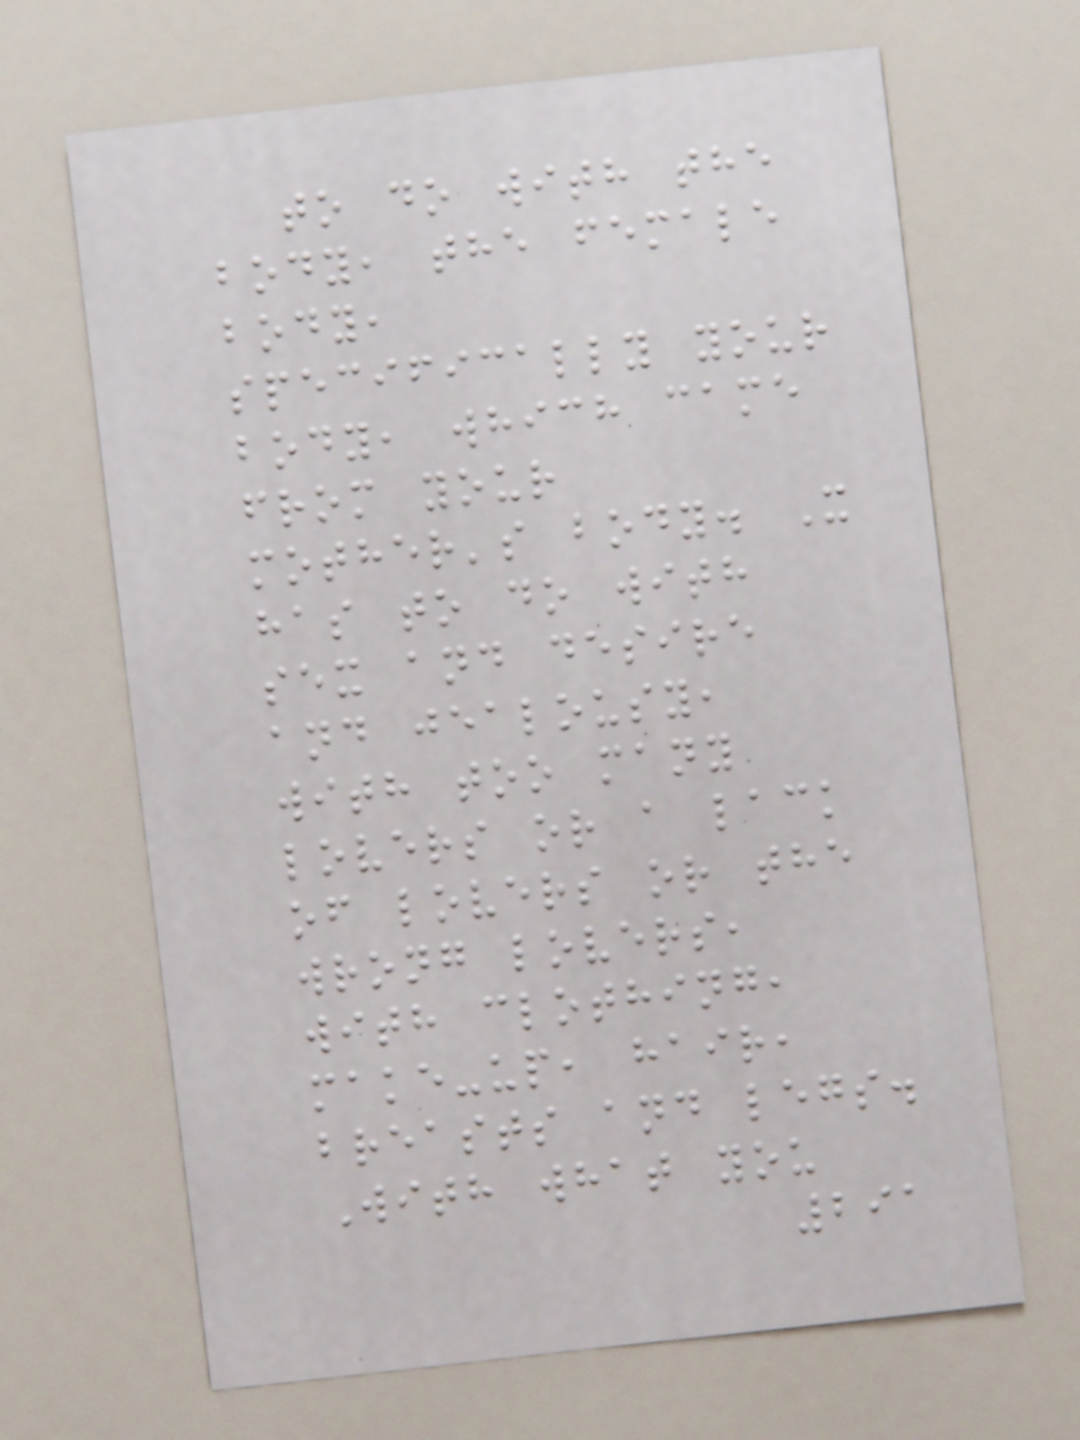to do with the
body, the female
body,
specifically your
body, which came
from your
mother's body. X
has to do with
sex and desire
and jealousy,
with too many
lovers or a lack
of lovers or the
wrong lovers,
with clothing,
make-up, hair,
breasts and legs.
With what you
291
